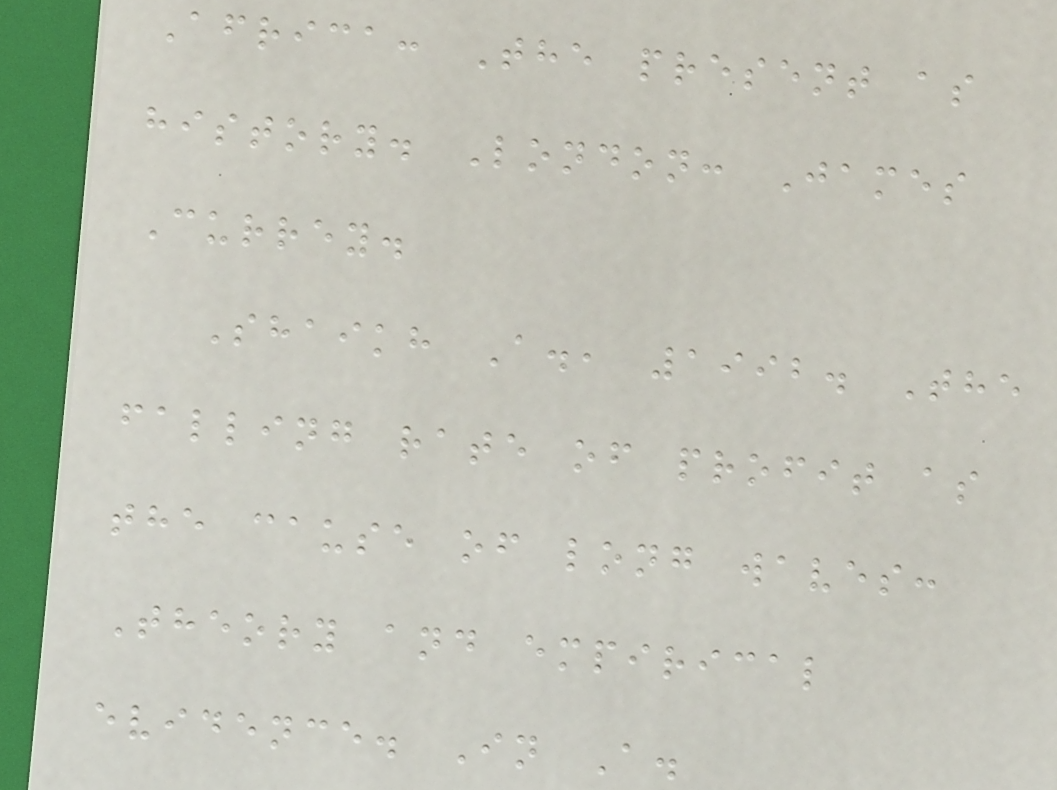Africa: The present as
history. London: James
Currey.
Shaikh A., 1992. The
falling rate of profit as
the cause of long waves:
Theory and empirical
evidence. In A.
